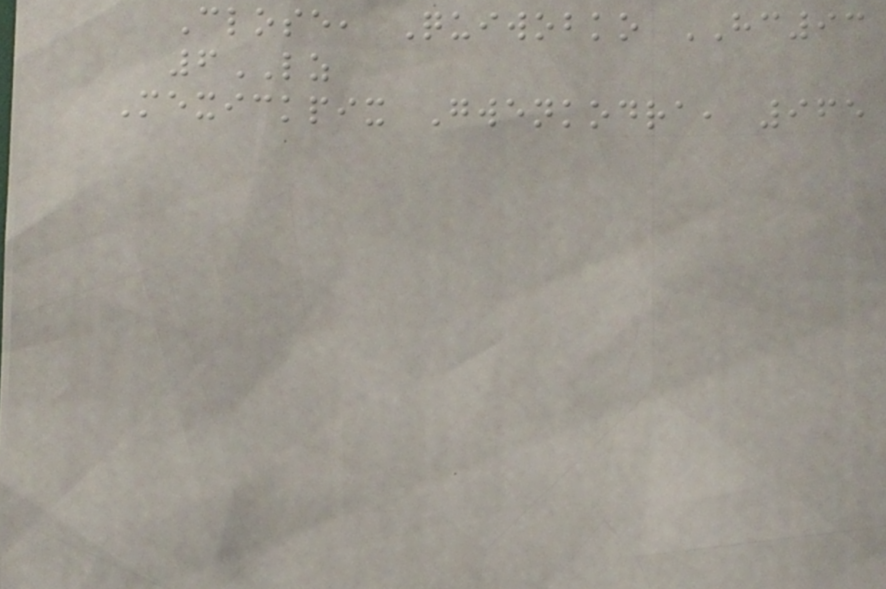Close, Quiwobko HC93
6LZ
Mexickpix Gwenkodra, 965
